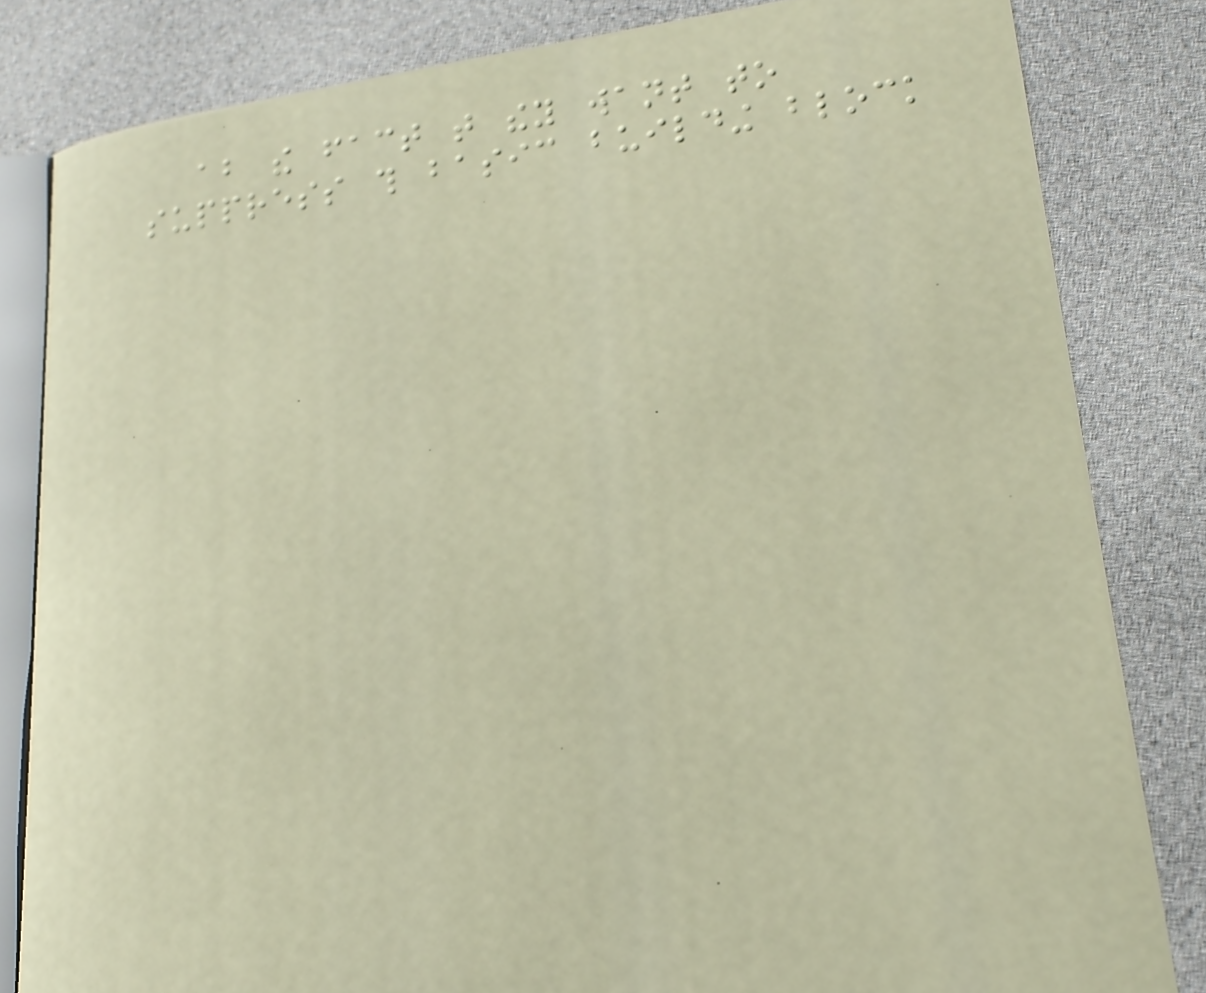about the fact that they want to
suppress this basic building block
